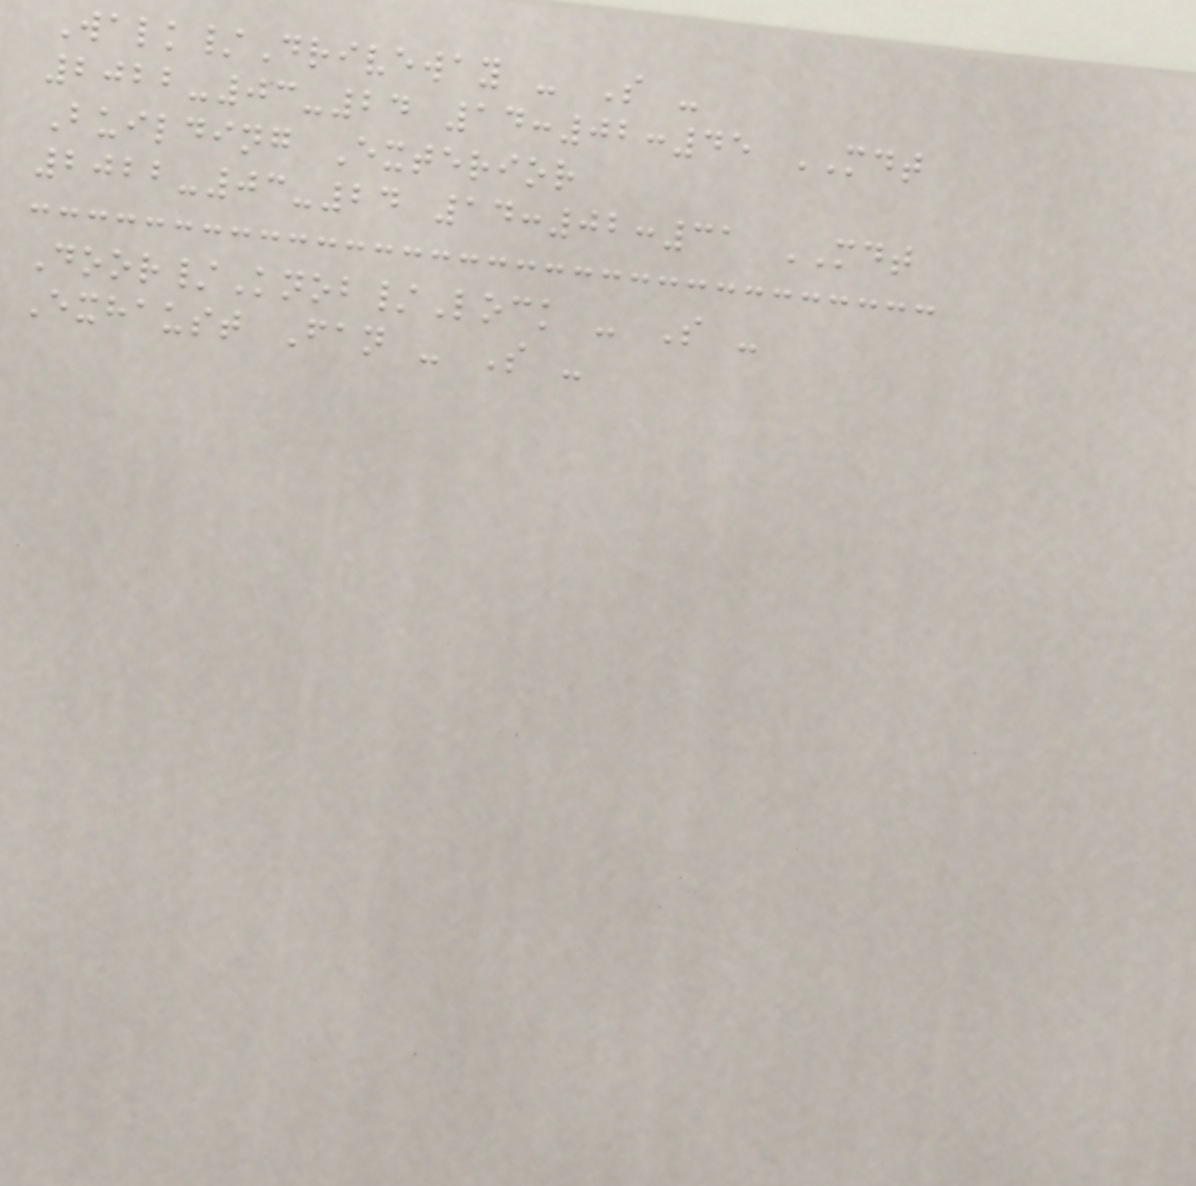Walk/Driveway - S -
2022-03-24 14:02:45 MDT
Building Exterior
2022-03-24 14:02:31 MDT
Door/Knob/Lock - S -
Exhaust Fan - S -
